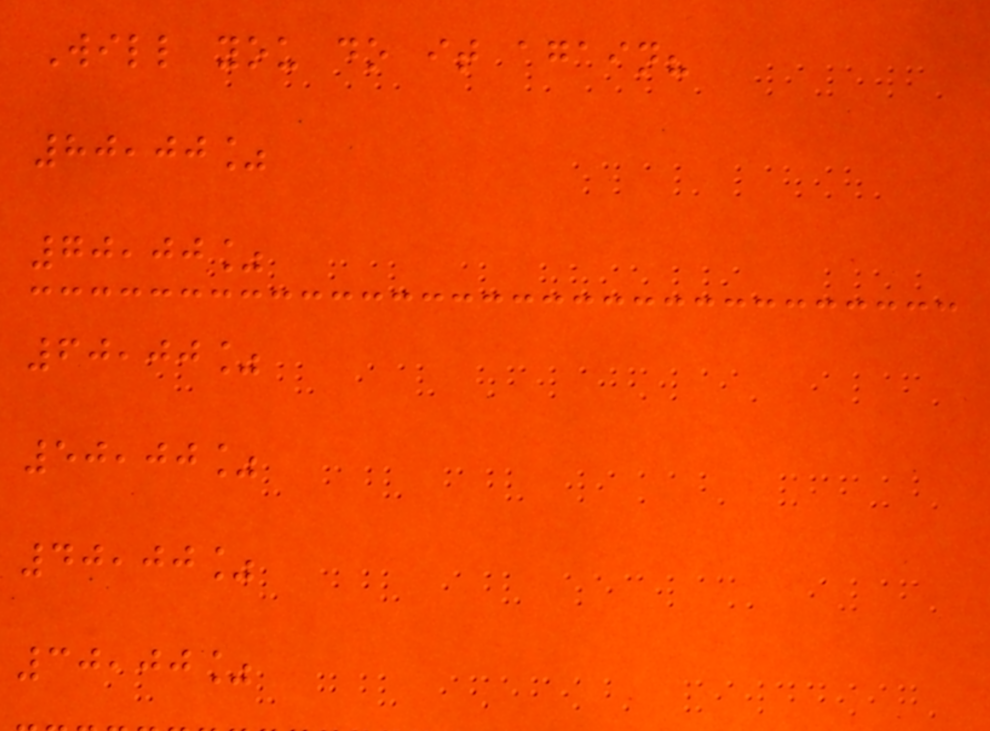Will you do it again?
80,00%
70,00%
60,00%
50,00%
40,00%
30,00%
